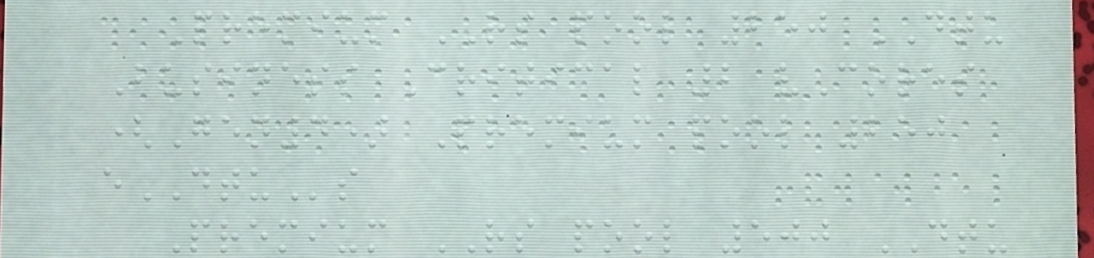Premium RS pool 250 DTU
Business Critical 2 vCores
(Gen4) Premium pool 250
eDTUs
Premium RS pool 500 DTU
